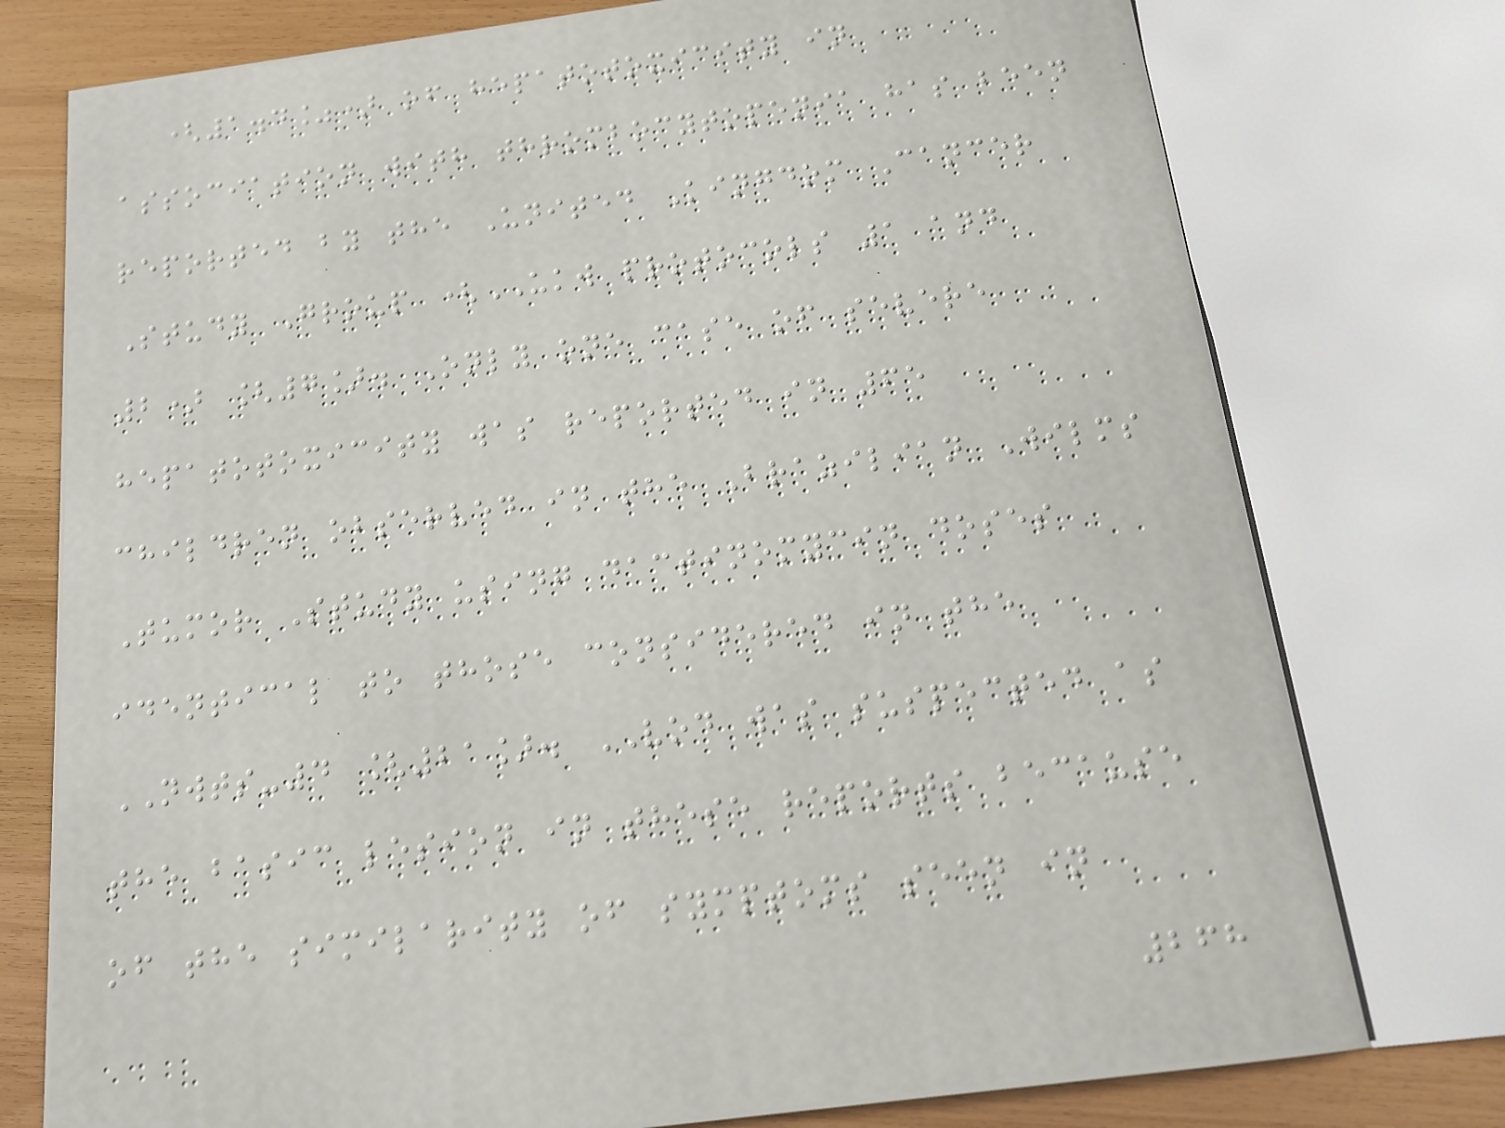(1.4%) of hepatotoxicity in
association with thrombocytopenia has been
reported by the United Kingdom Cancer
Study Group (UKW protocols 1 and
2) [7]. Only one case of severe
hepatotoxicity was reported in 65
children observed in the Brazilian Wilms
Tumor Study using dactinomycin doses
identical to those considered in the
NWTS-4 [21]. VOD was suspected as
the basic lesion in these reports because
of the similarity of symptoms seen in
268
